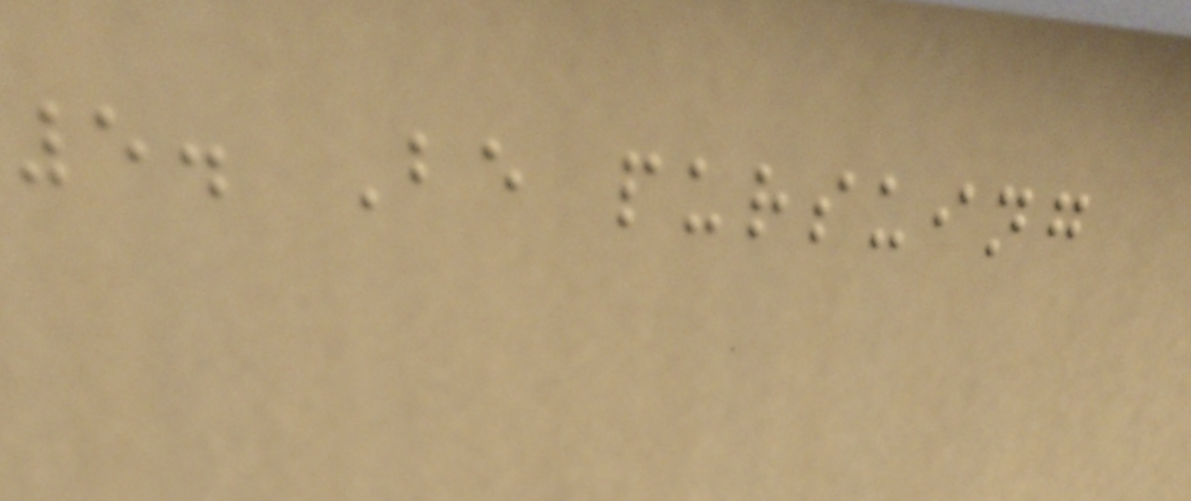5. Be pursuing
